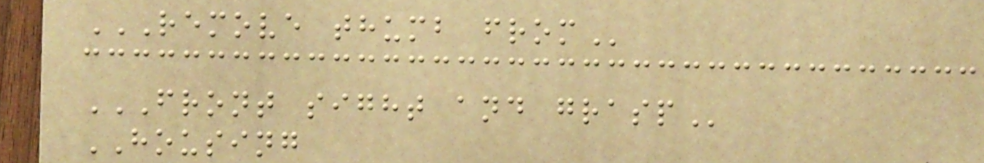REMOVE THUMB FROM
FRONT SIGHT AND GRASP
HOUSING
